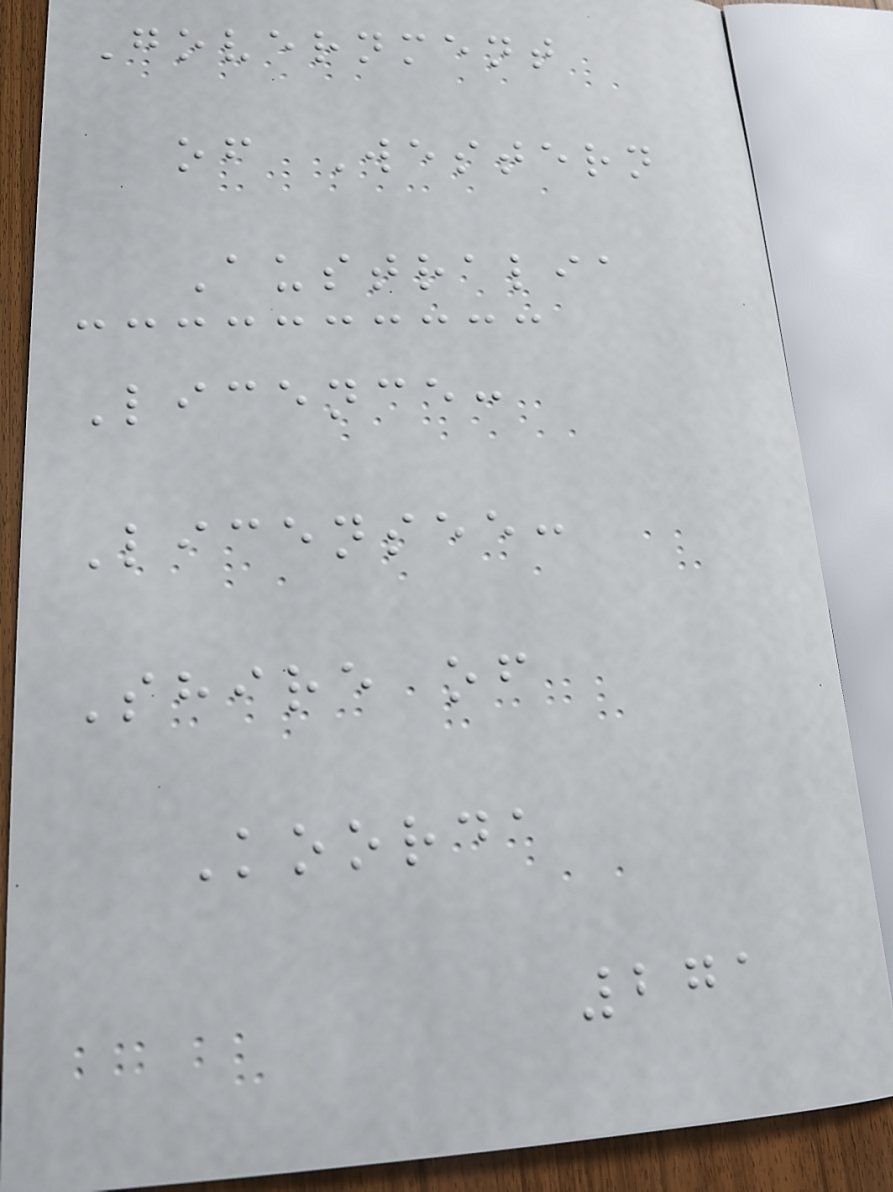Government
of Western
Australia
Licence:
Licensee:
Shire of
Koorda
271
